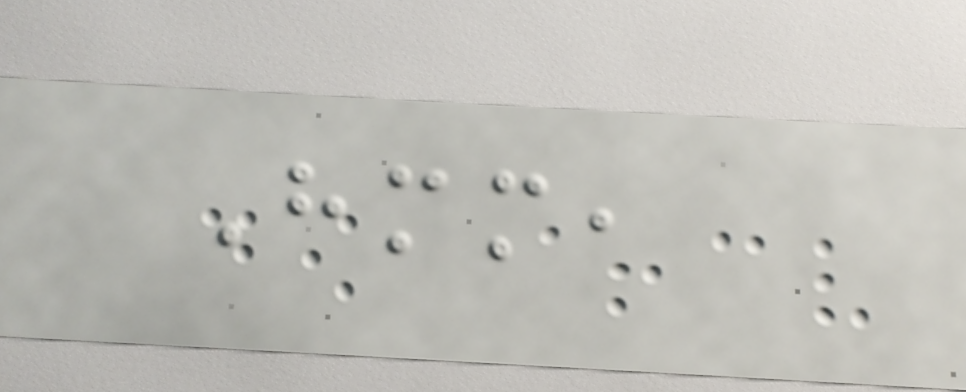Hmm,
